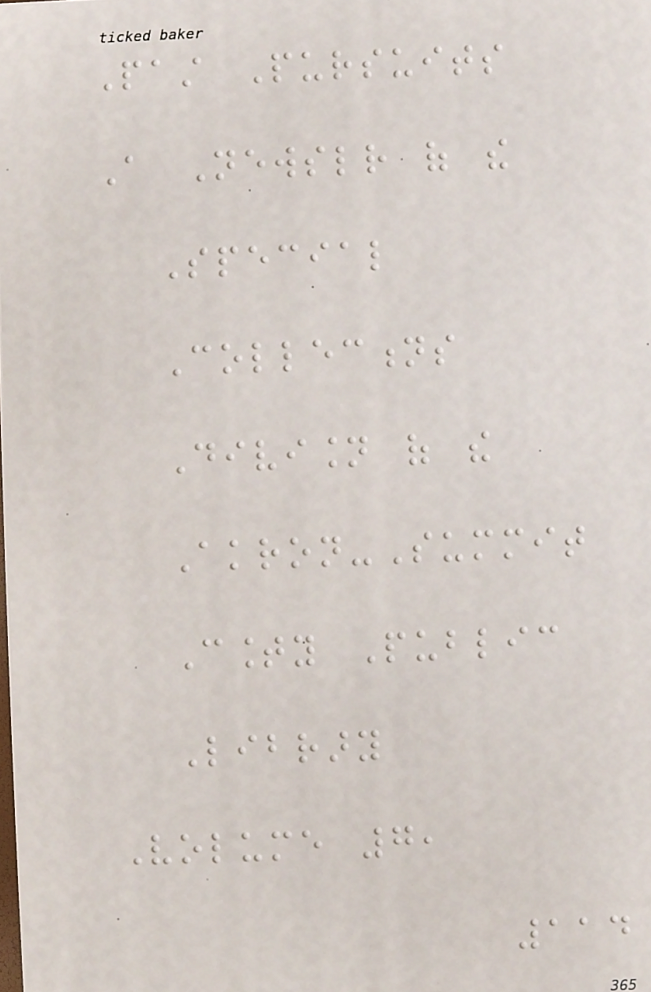Past Pursuits
A Newsletter of the
Special
Collections
Division of the
Akron-Summit
County Public
Library
Volume 7,
114
